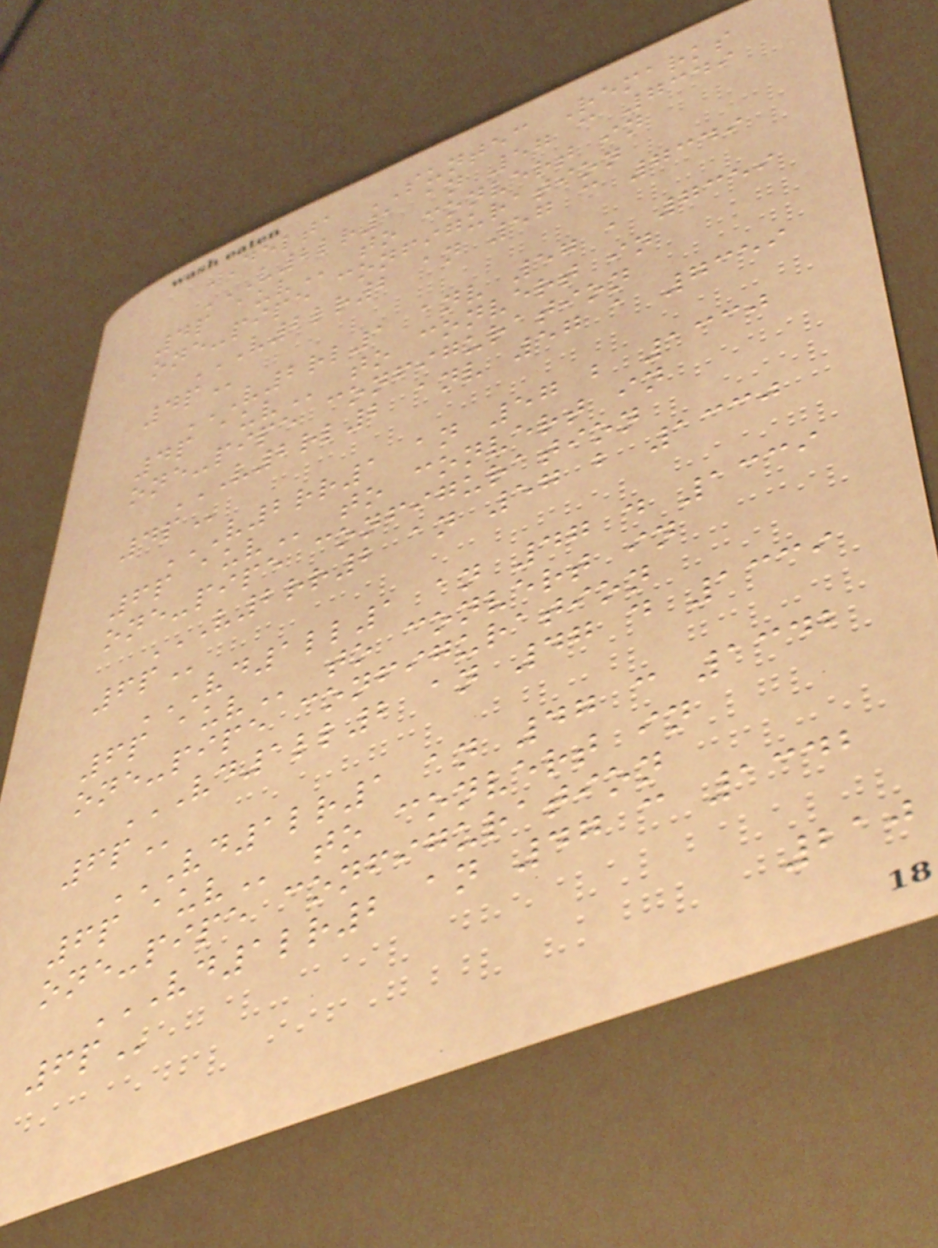DELTA SUNTEC Remarks
V2LR1 AN 57 C 7349
4P AUV to convert in
one-pipe configuration
V2LR2 AN 57 C 7349
4P
V2RL1 ANV 57 A 7359
4P AUV to convert in
one-pipe configuration
V2RL2 ANV 57 A 7359
4P
V2RR1 AN 57 B 1330
6P AUV to convert in
one-pipe configuration
V2RR2 AN 57 B 1330
6P
VD1LL1 AN 47 D 1339
6P AUV to convert in
one-pipe configuration
VD1LL2 AN 47 D 1339
6P
VD1LR1 AN 47 C 1342
6P AUV to convert in
one-pipe configuration
VD1LR2 AN 47 C 1342
6P
210
